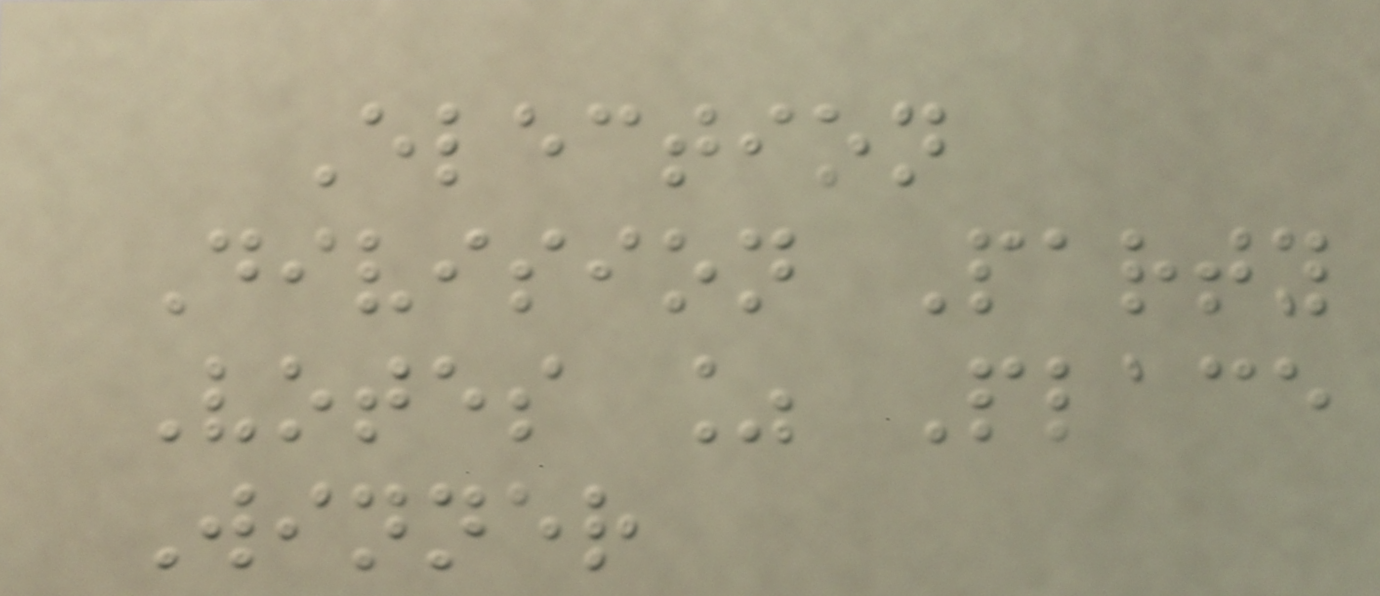Election
Division Party
Votes % Place
Winner
